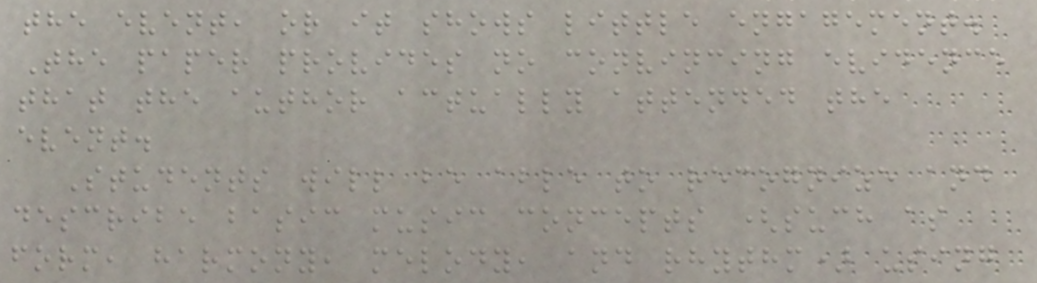the event, or it shows little engagement.
The paper provides no convincing evidence
that the author actually attended the
event.
Students will be able to recognize and
describe basic music concepts (such as
form, harmony, melody, and rhythm) using
